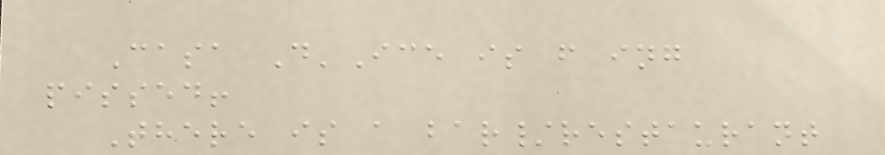Casa D'Ice is f ing
pissed!
There is a bar/restaurant
